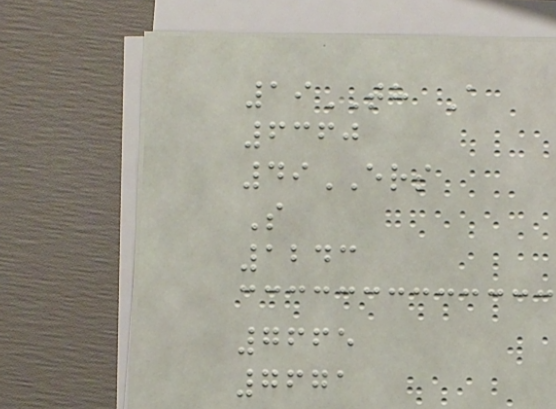19TH A
6360
49ERS
S
1243
7665
7671
